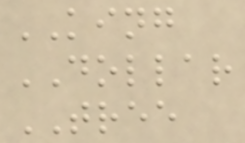KING
DOLLAR
TREE
